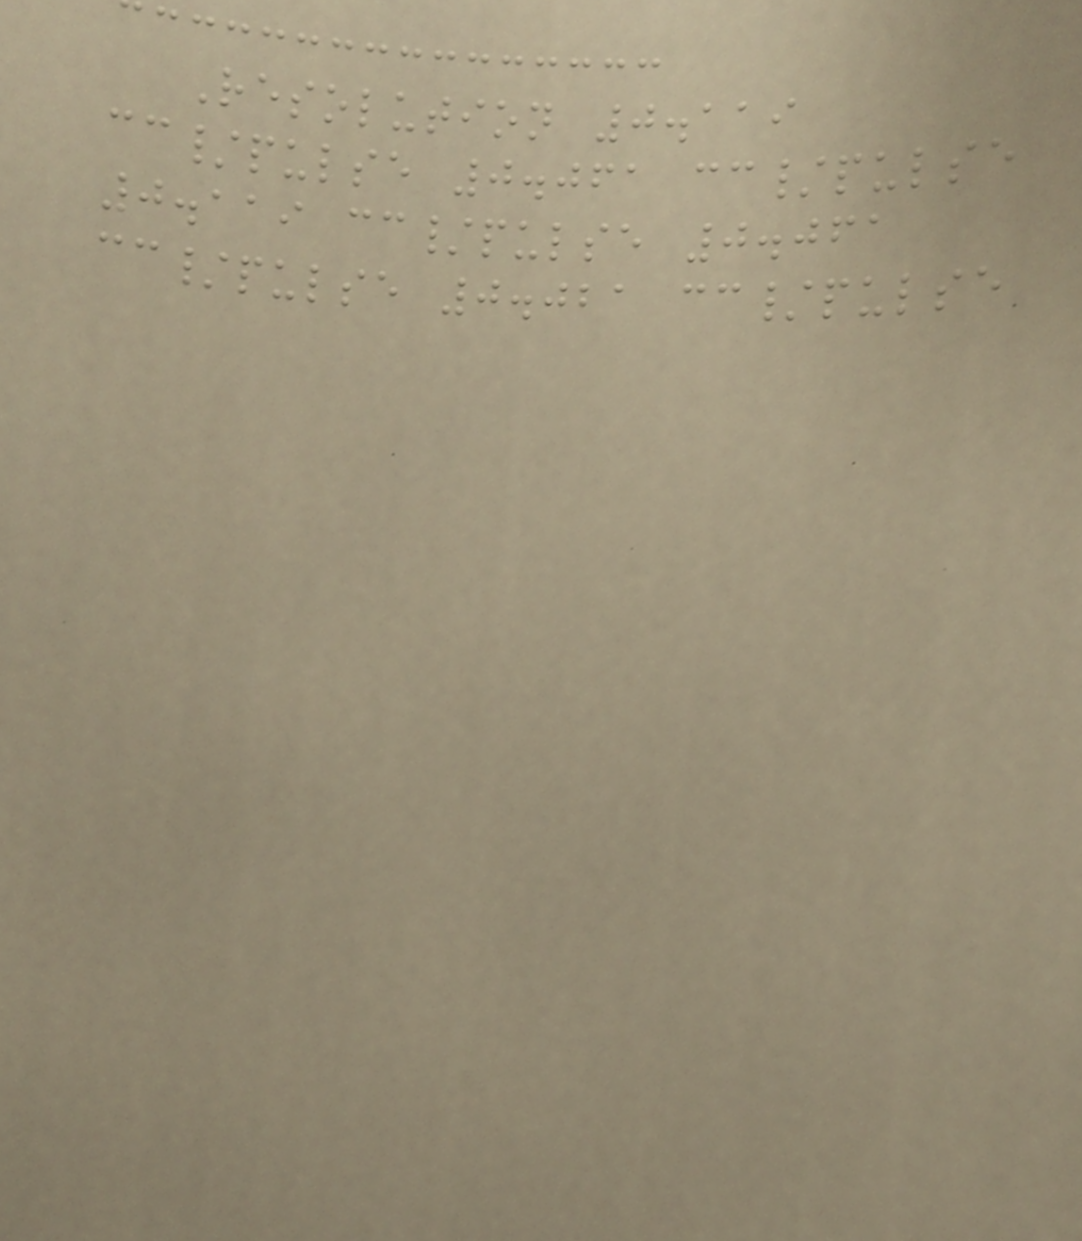Resolution 0.119
cc/pulse 0.061 cc/pulse
0.119 cc/pulse 0.061
cc/pulse 0.021 cc/pulse
